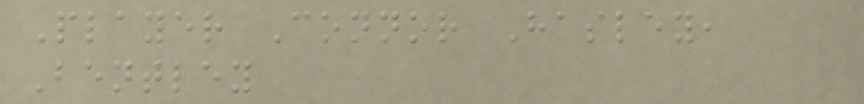Player Connor Hasley,
Bentley
